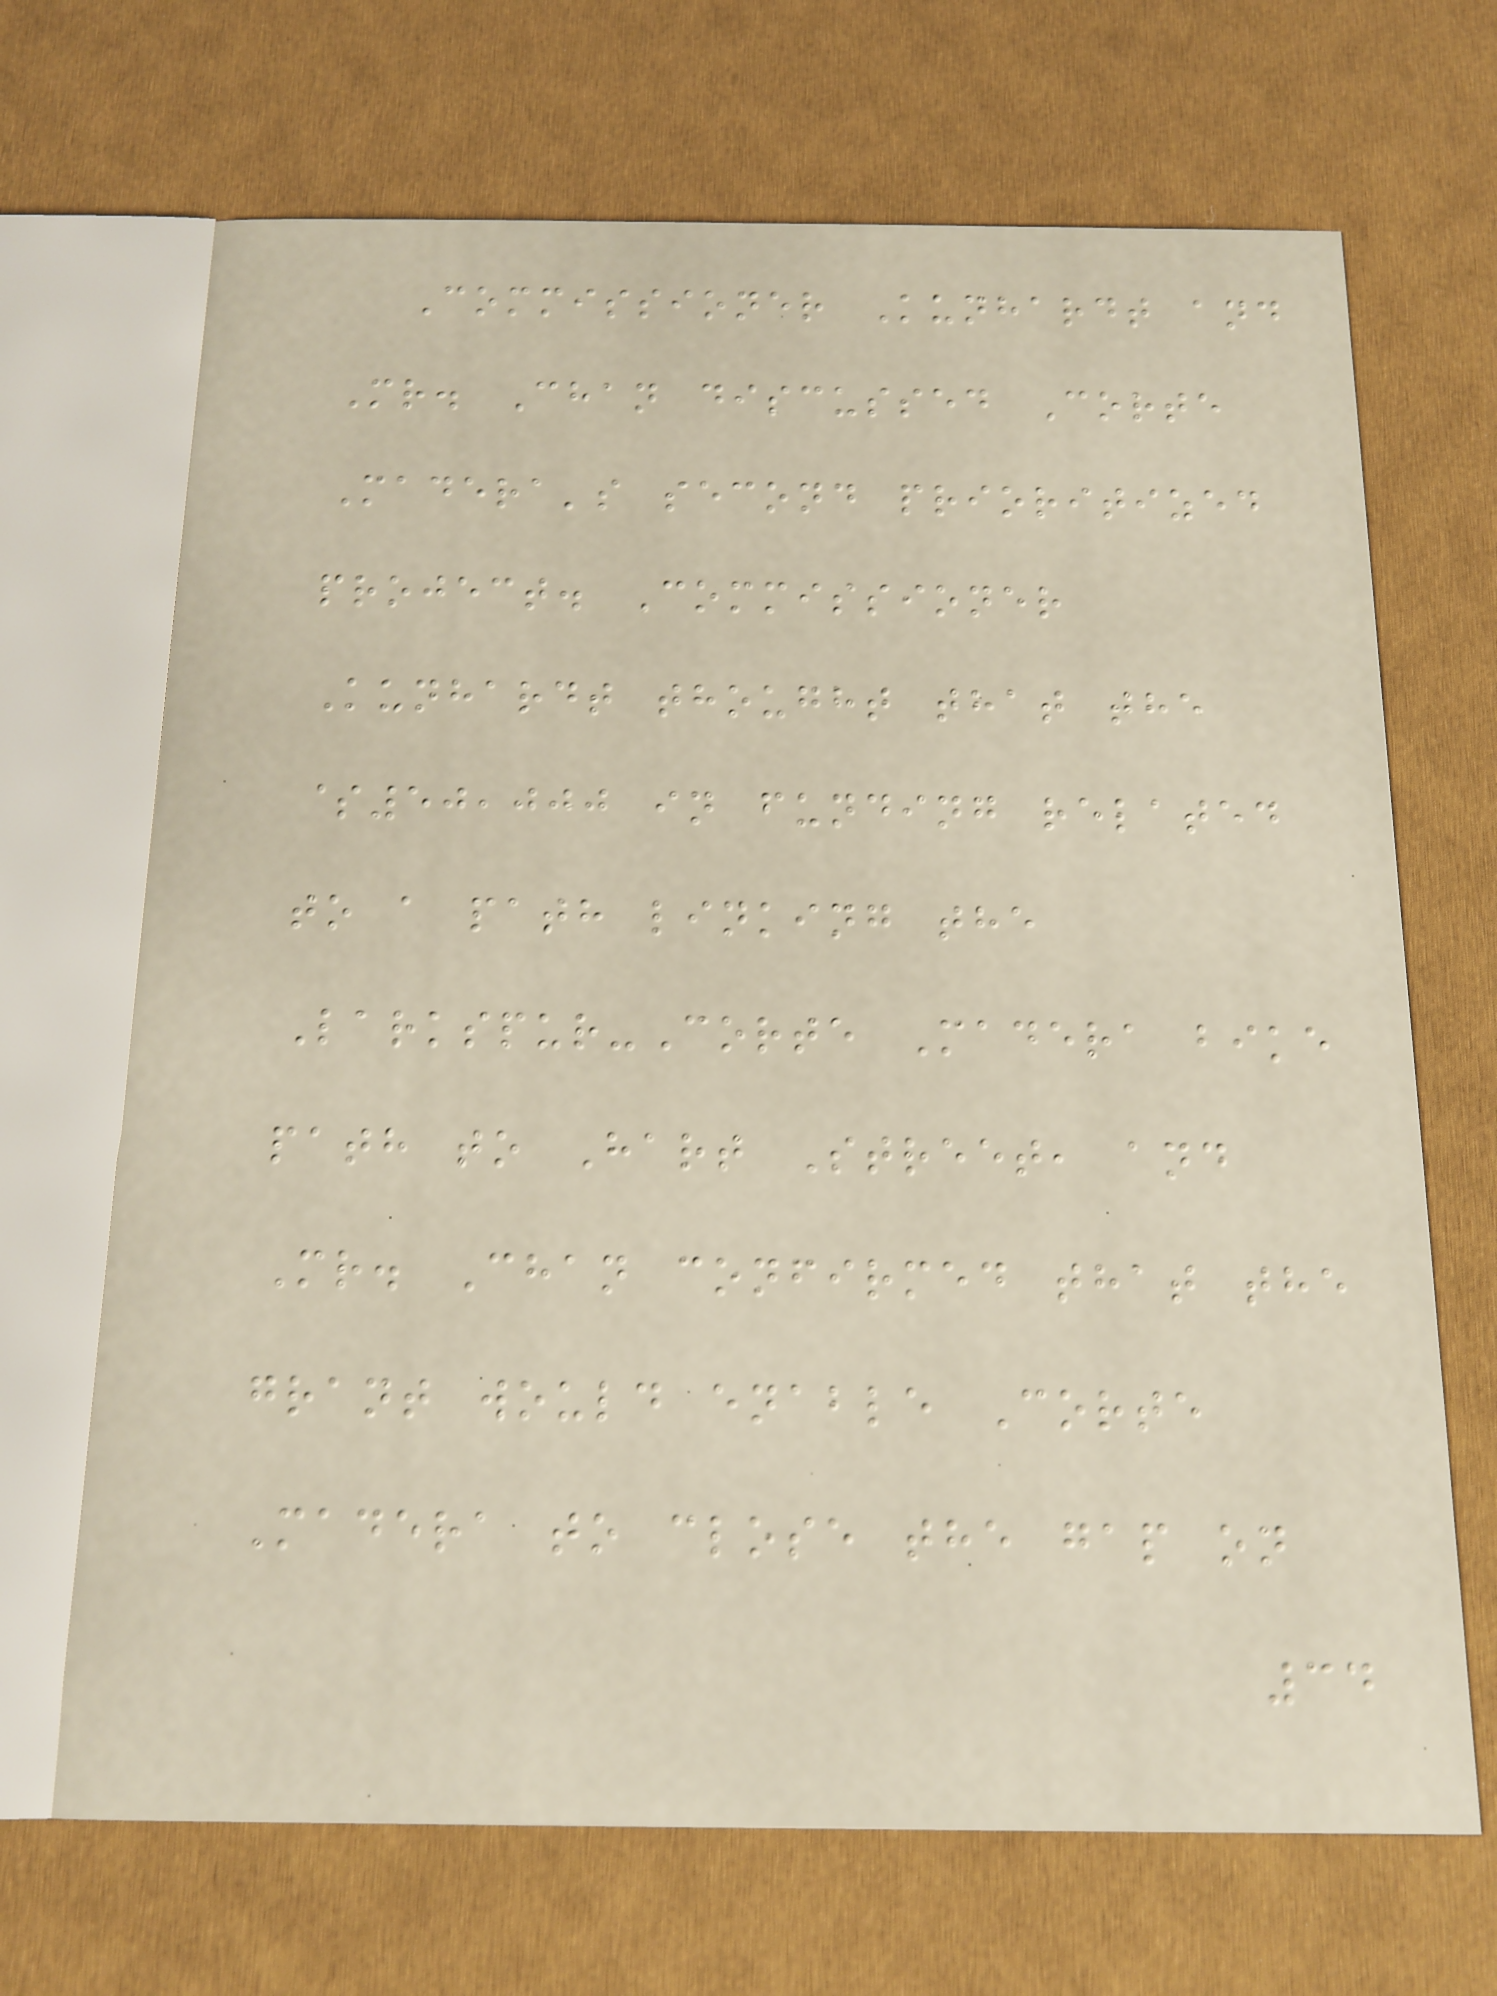Commissioner Kunhardt and
Mr. Chan discussed Corte
Madera's second prioritized
project. Commissioner
Kunhardt thought that the
$50,000 in funding related
to a path linking the
Larkspur-Corte Madera bike
path to Hart Street, and
Mr. Chan confirmed that the
grant would enable Corte
Madera to close the gap on
34
